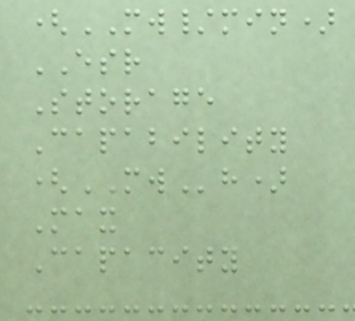(MW/min)
ESR
Storage
Capability
(MWh)
Max
Capacity
